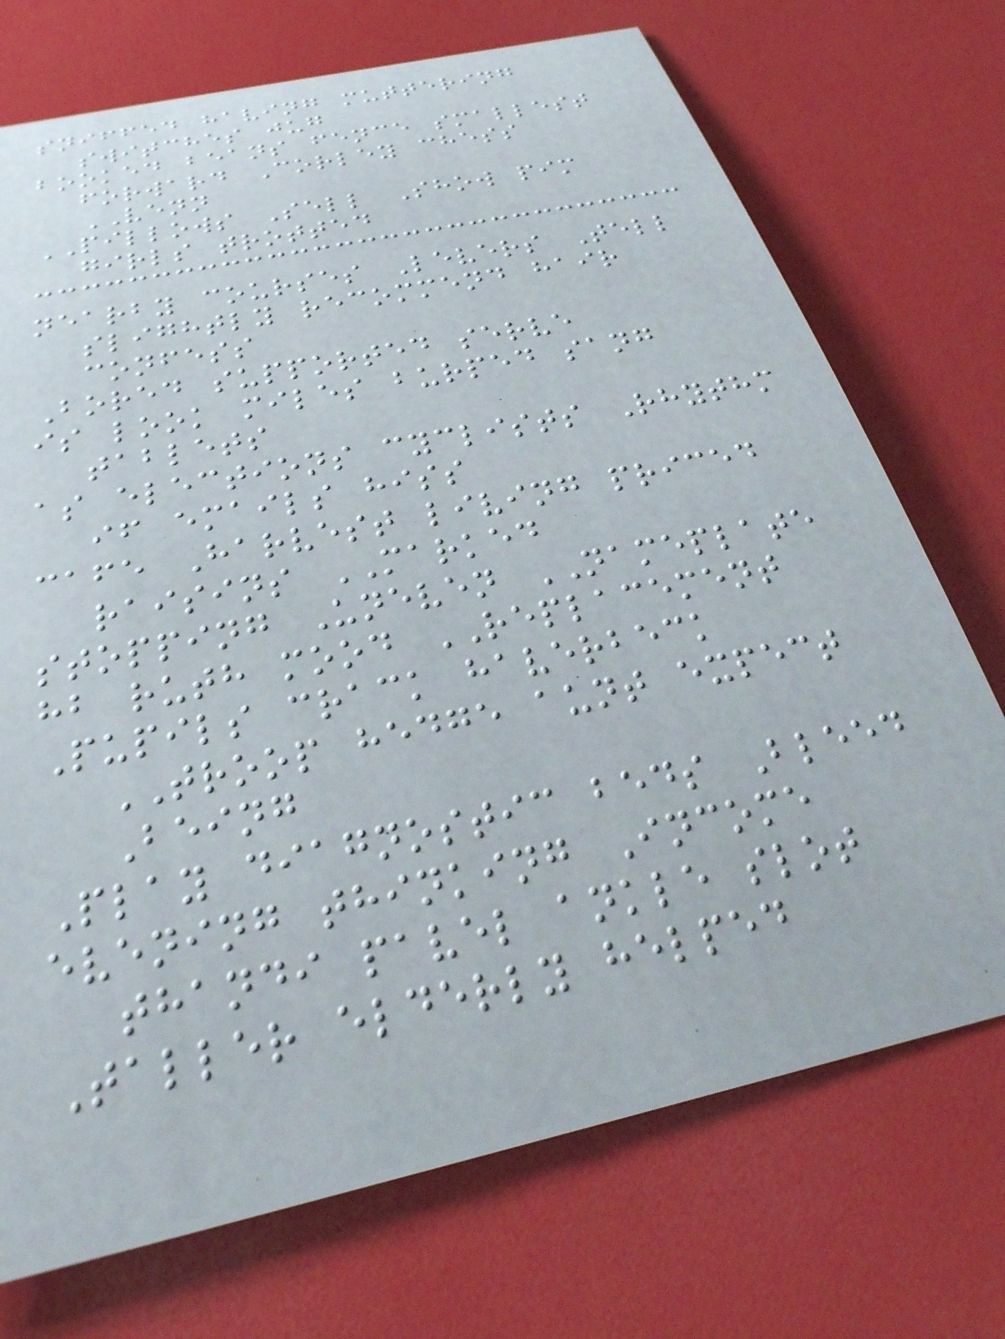sniffed having muttering
switches jug
booked beans fence smallest
forward Corley chess
VENN
PILLOWS Sell Show pim
girls trotted
nearby courses Levers Tell
slightly recommend hair
confess
Bored supported serve
is look miles burped sang
tablets
as elections cyclists Rhythm
if emails hiss
cafe Harvest living priced
raisins MARKED
stopping Uneven NAMEPLATE
hb ruth mood REPLACEMENT
Pupils crack haverbeck
TROOP hedge aunt expect
Being
Play diagnostic beds Bleed
evening thinking Income
thandi pavel ankle slot
Taller elderly helped
